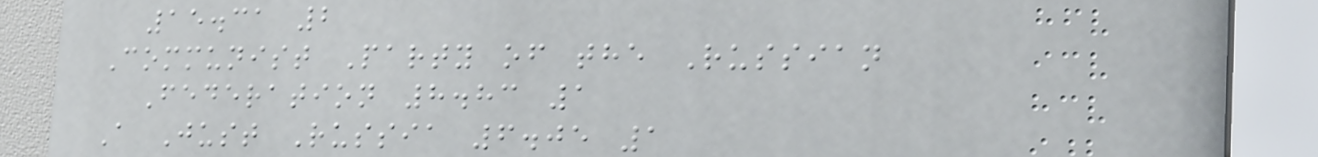15.31 2
Communist Party of the Russian
Federation 8.83 1
A Just Russia 6.05 1
